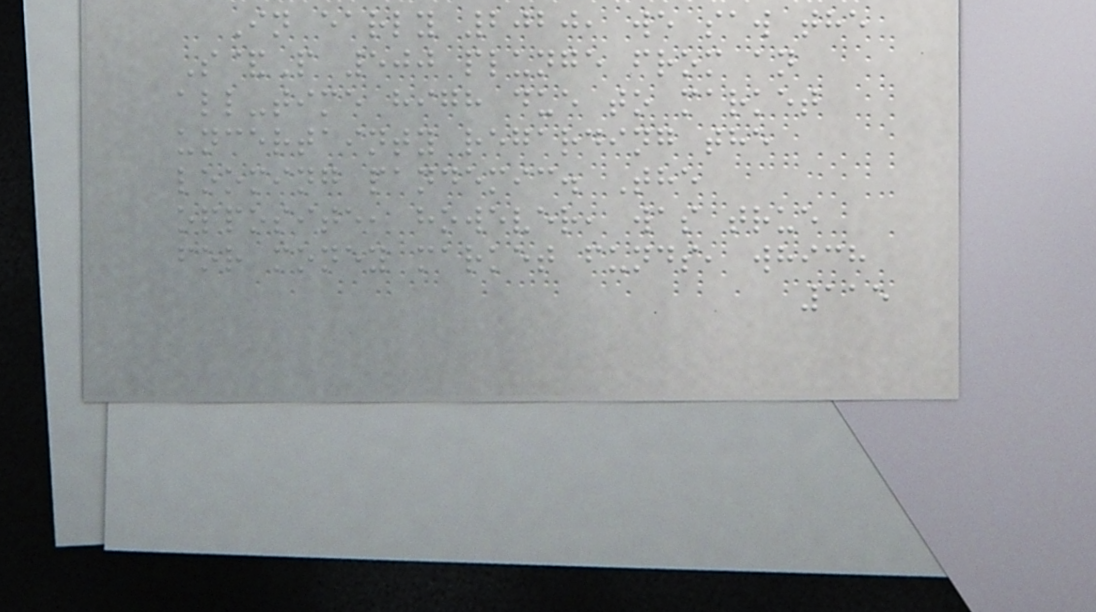In early 2020, we saw the
S&P 500 plunge from an
all-time high due to market
uncertainty regarding the
looming pandemic. The
opposite, however, was true
for money market funds, which
115
